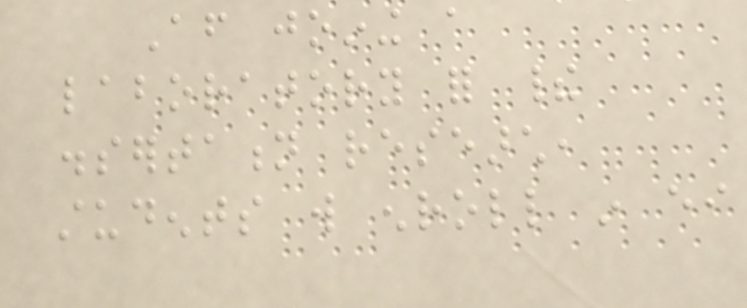After joining a
laboratory for their
dissertation research,
students will enroll in either
